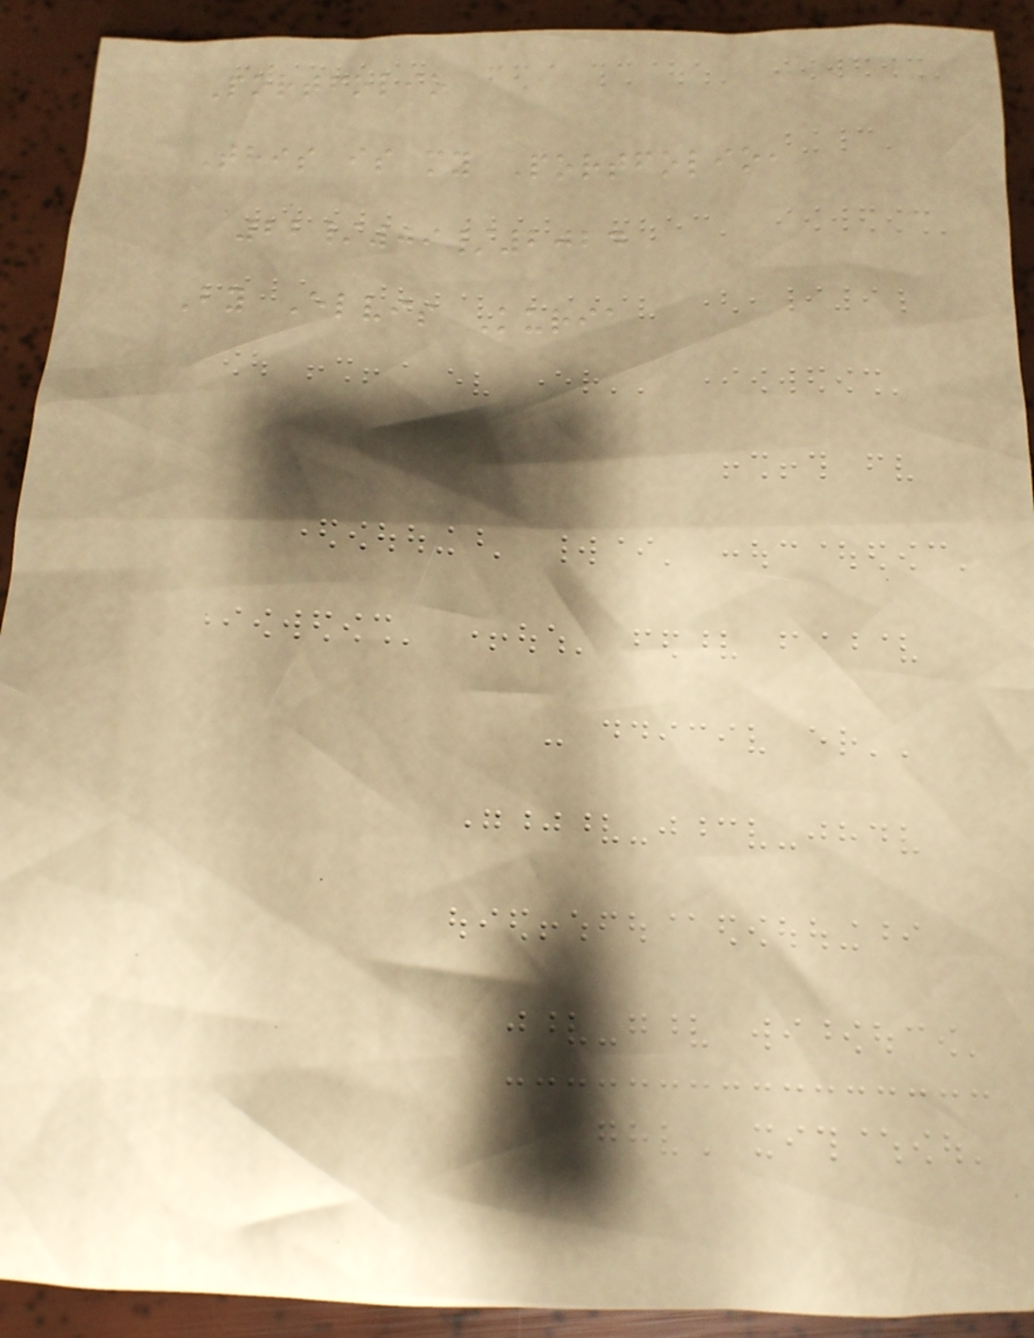Portfolio
This is my Portfolio,
22/09/2024
By Elvis Kuria
